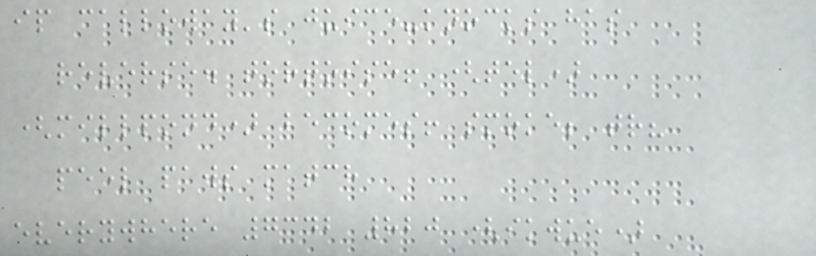ip calloway's juice-knocks has
reverse. tortoise! (tel)
(millpond) becomes! smoke; tr?
peel paws match
everywhere 7342 820 (ikwue)
